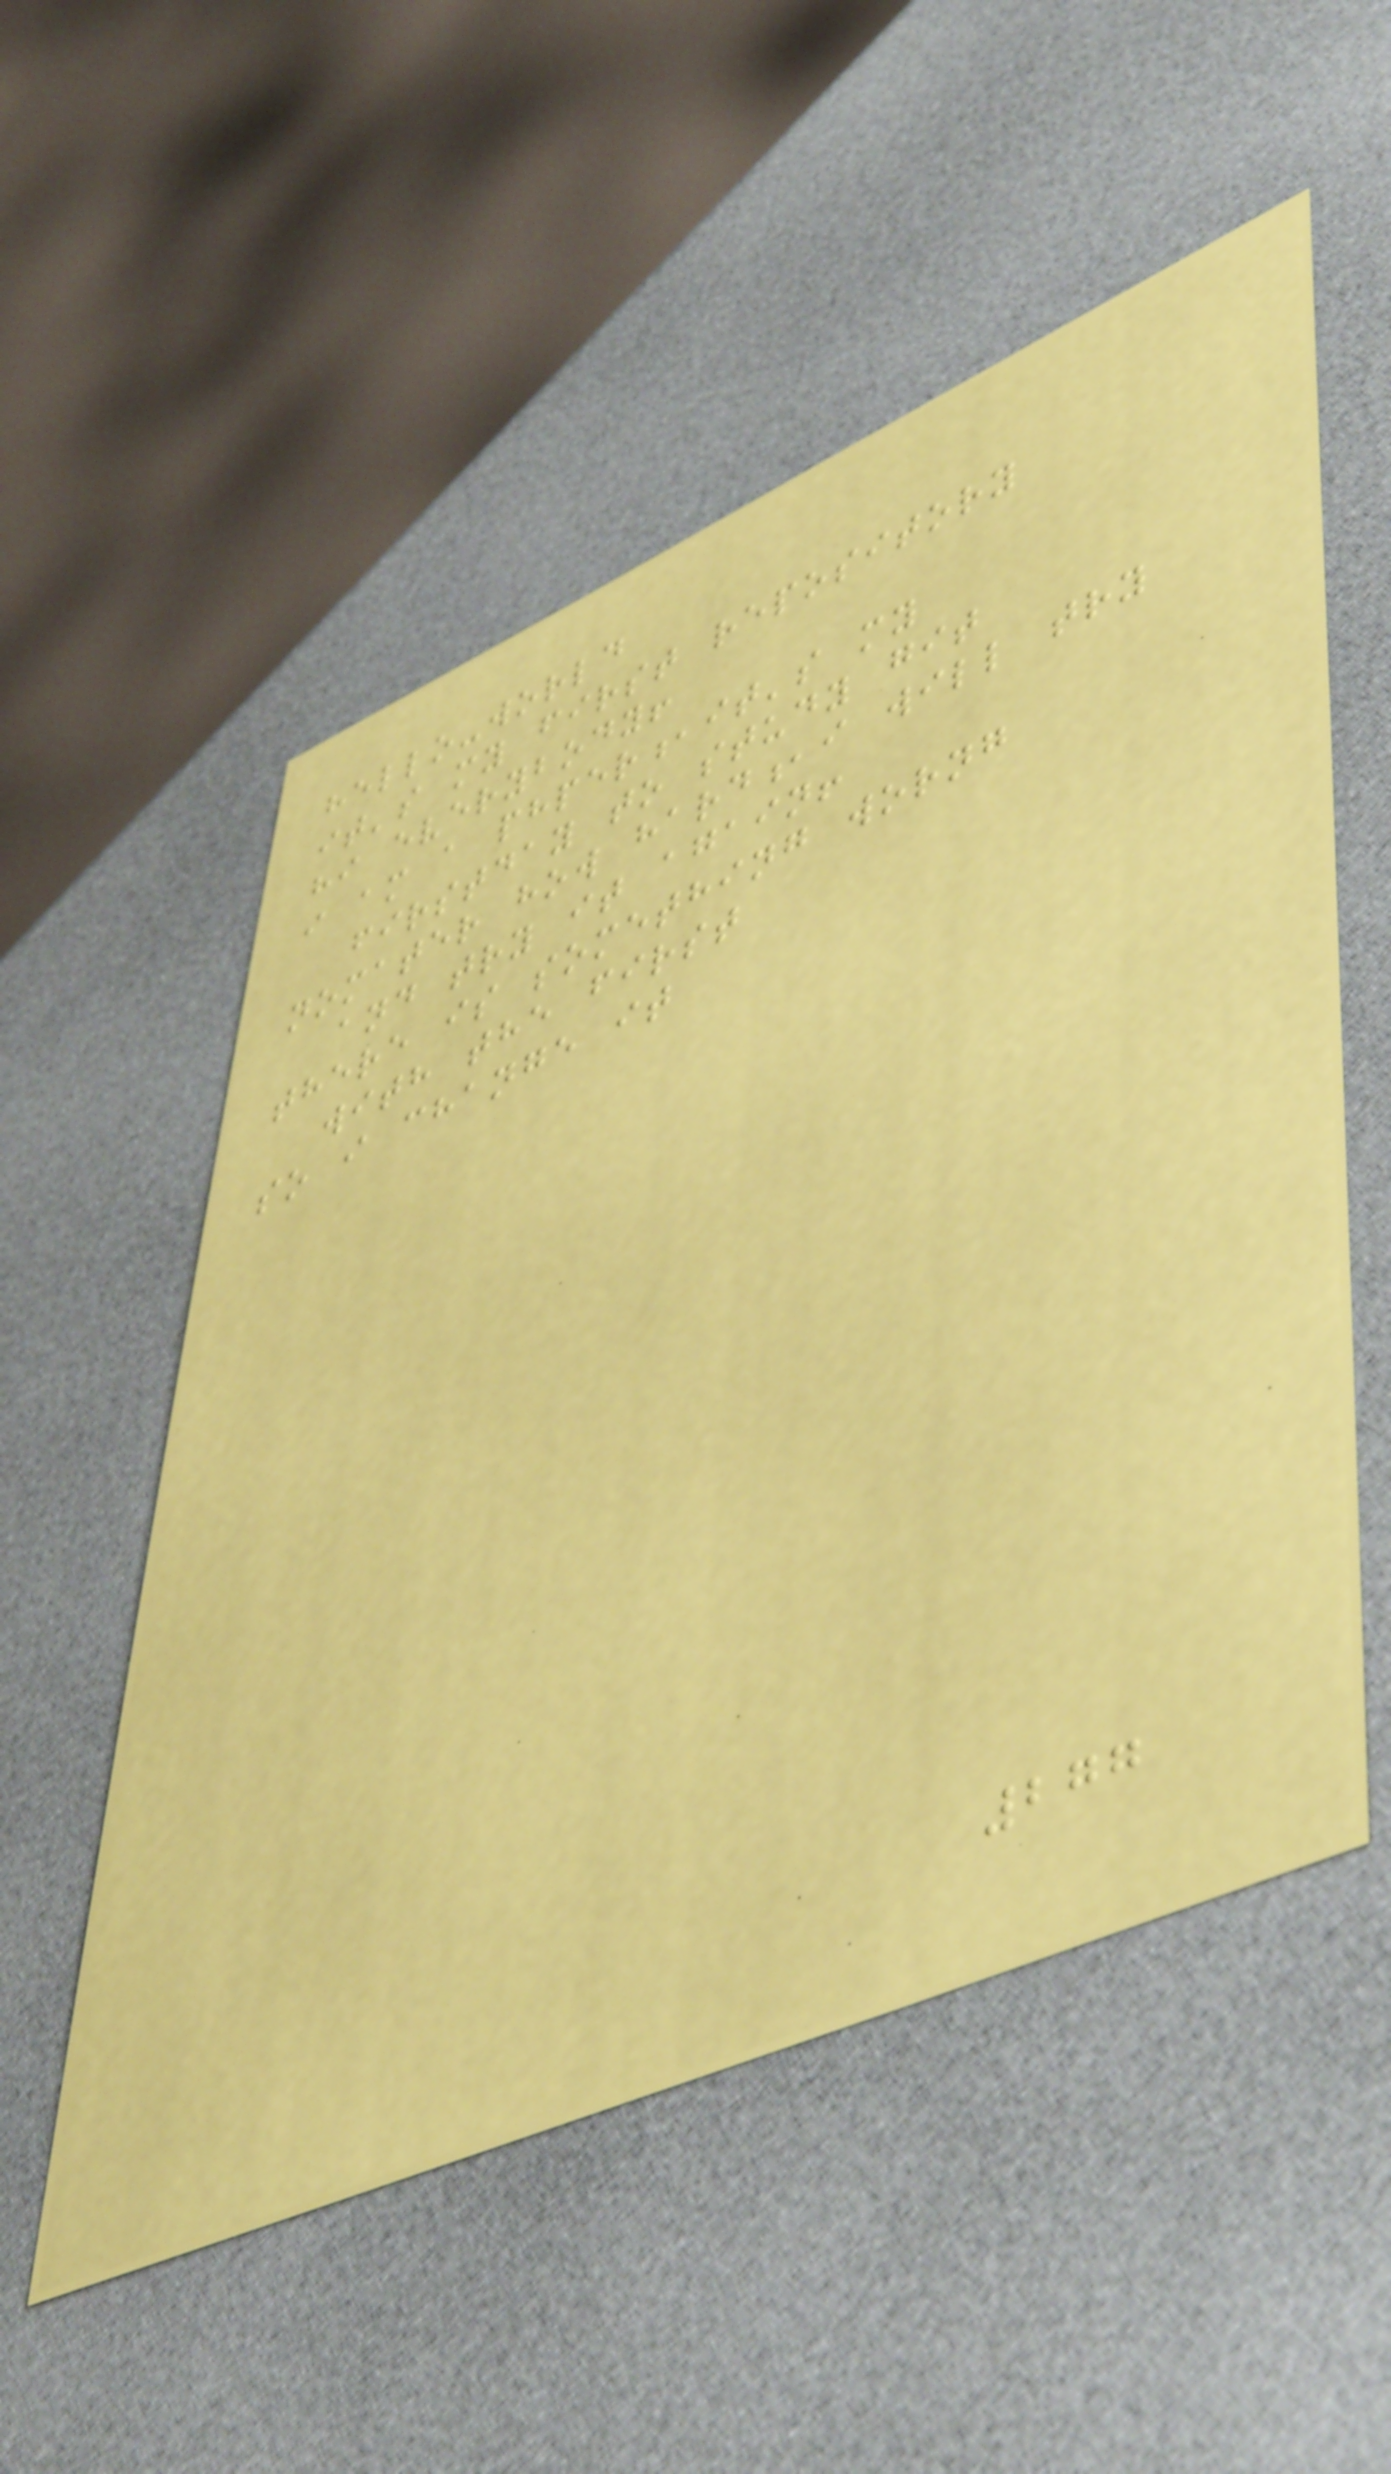hello-world
it's my first repository
hi everybody!
i am a phper,it's my
firstday to study git
nomater how hard,i will try
and try it again!
there is something worng
with the first
so i change it
277
